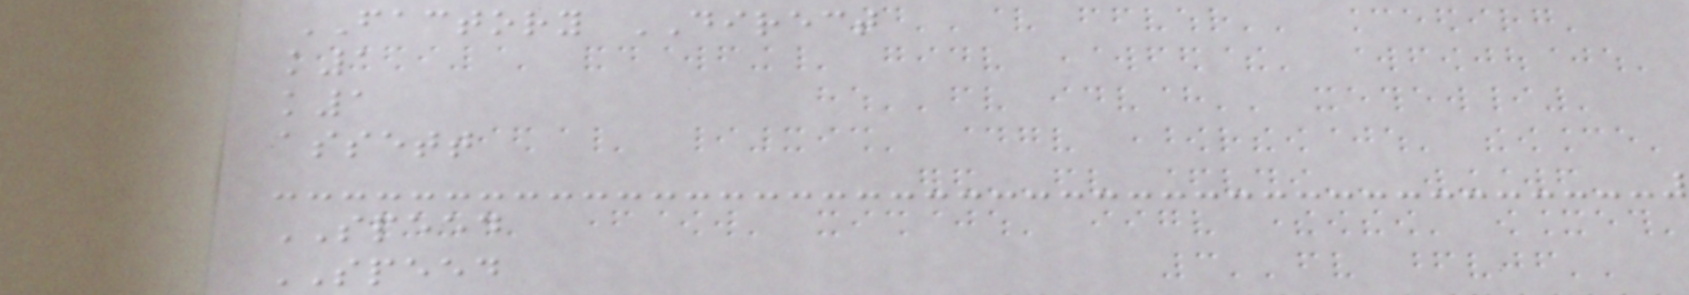FACTORY DIRECT
k1
k1
assett
SPEED
SPEED
